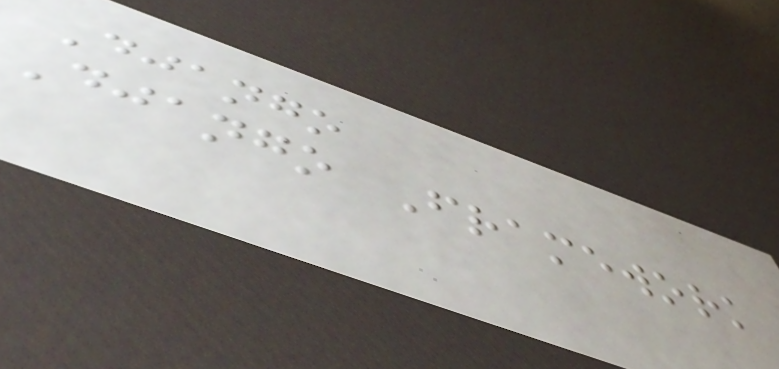Django
Django Framework
